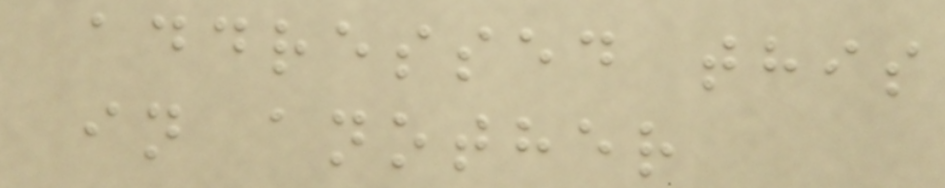addressed this
in another
